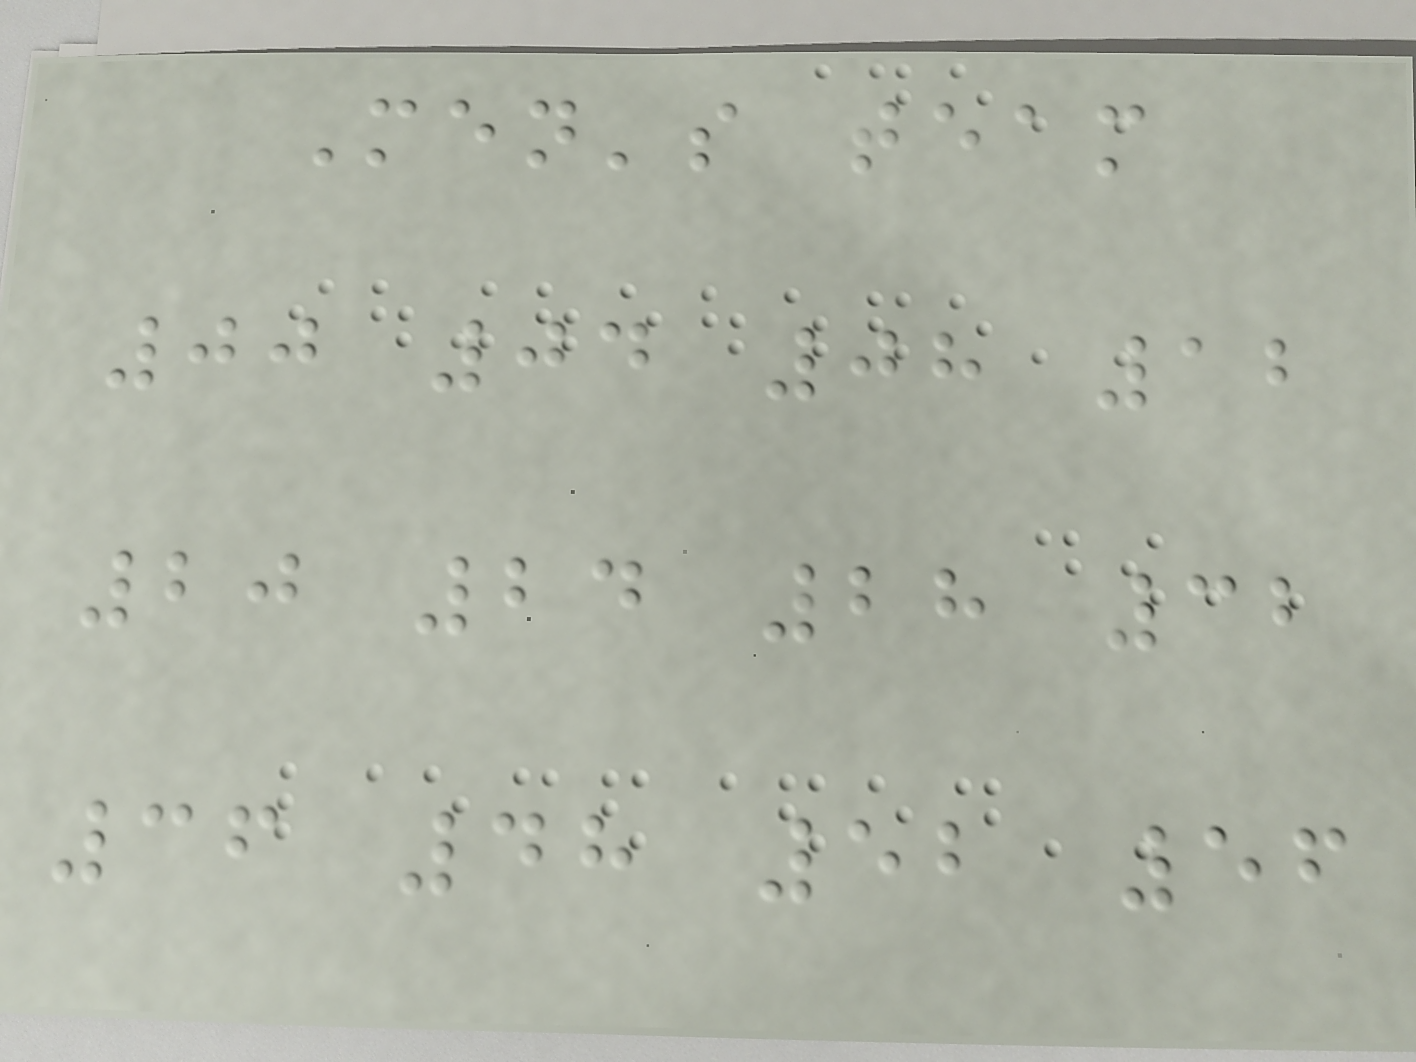Men's team
00 04 08 12
20 24 28 32
36 48 52 56
